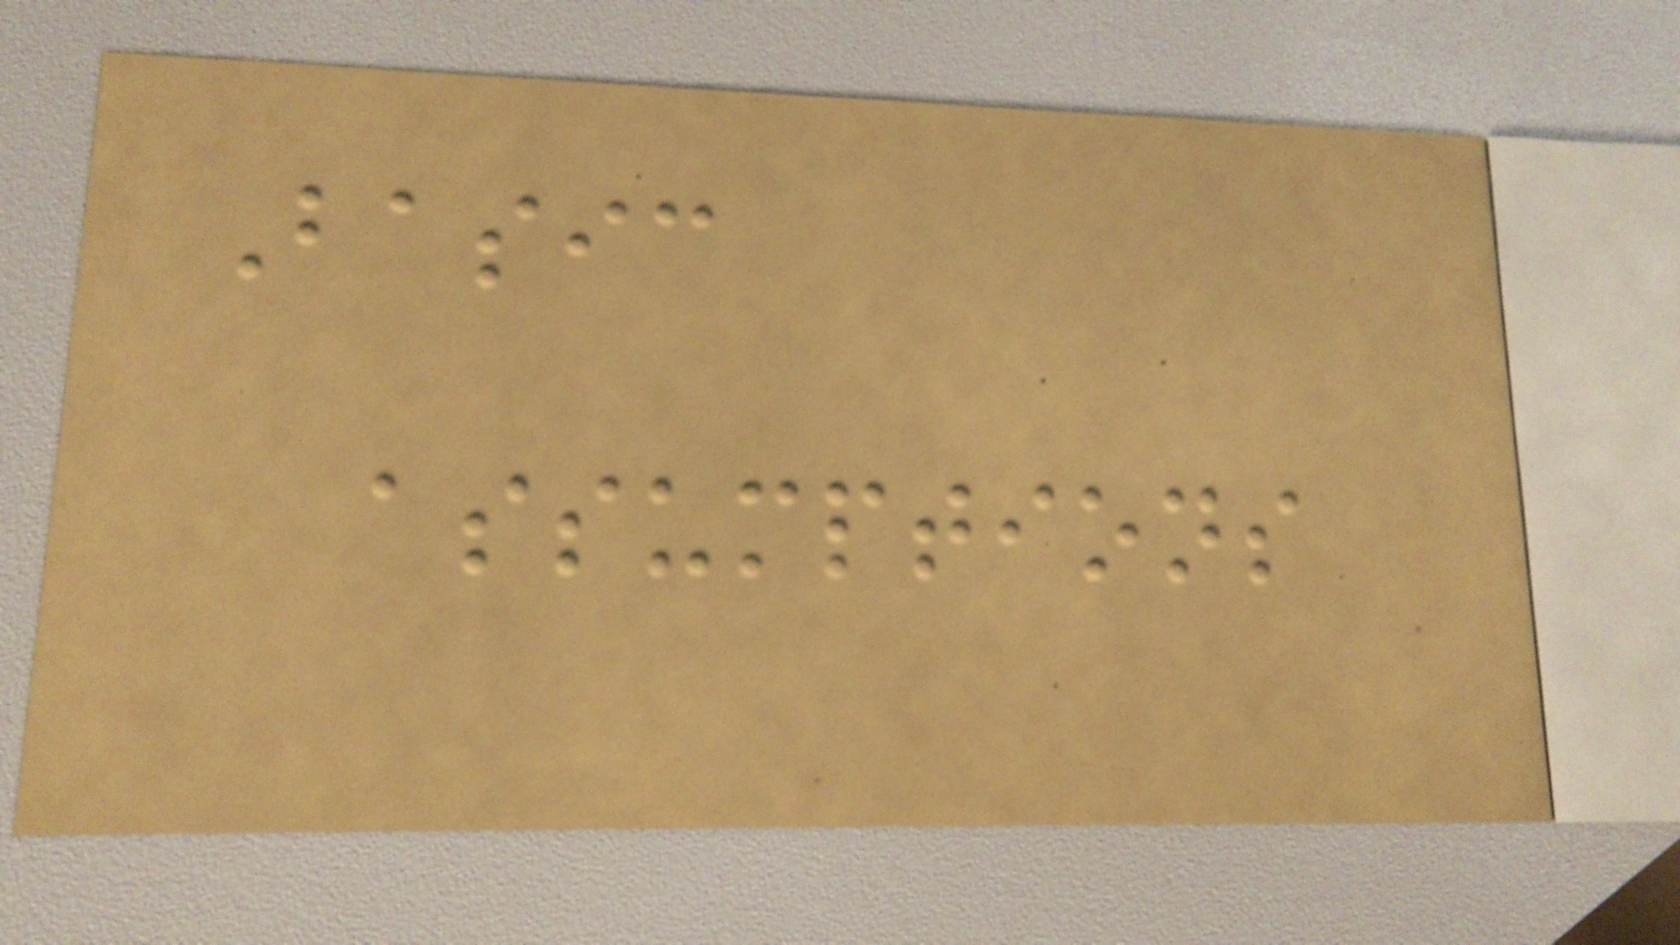Basic
assumptions
